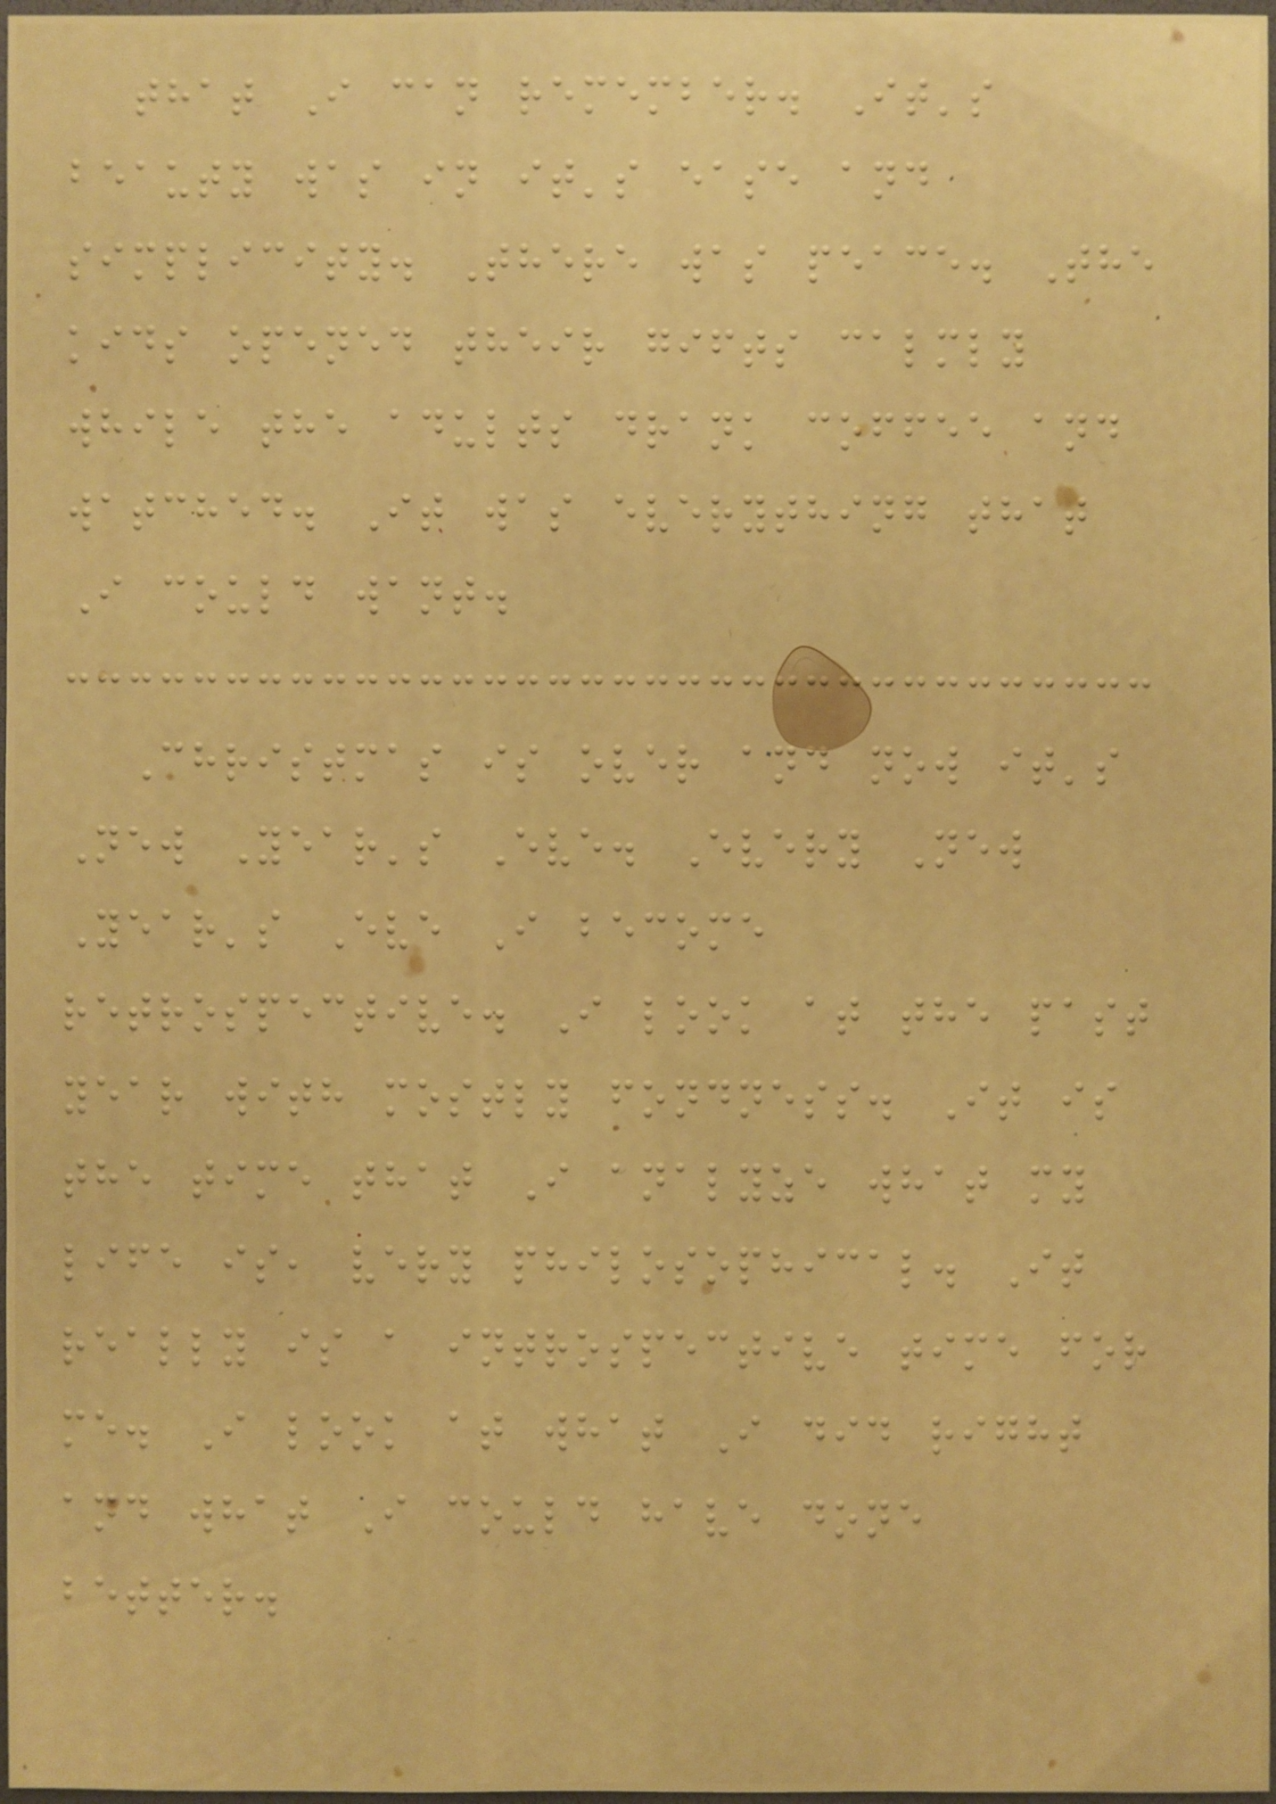that I can remember. It's
beauty was in it's ease and
simplicity. There was peace. The
kids opened their gifts calmly
while the adults drank coffee and
watched. It was everything that
I could want.
Christmas is over and now it's
New Year's Eve. Every New
Year's Eve I become
retrospective. I look at the past
year with mostly fondness. It is
the time that I analyze what my
life is, very philosophical. It
really is a introspective time for
me. I look at what I did right
and what I could have done
better.
